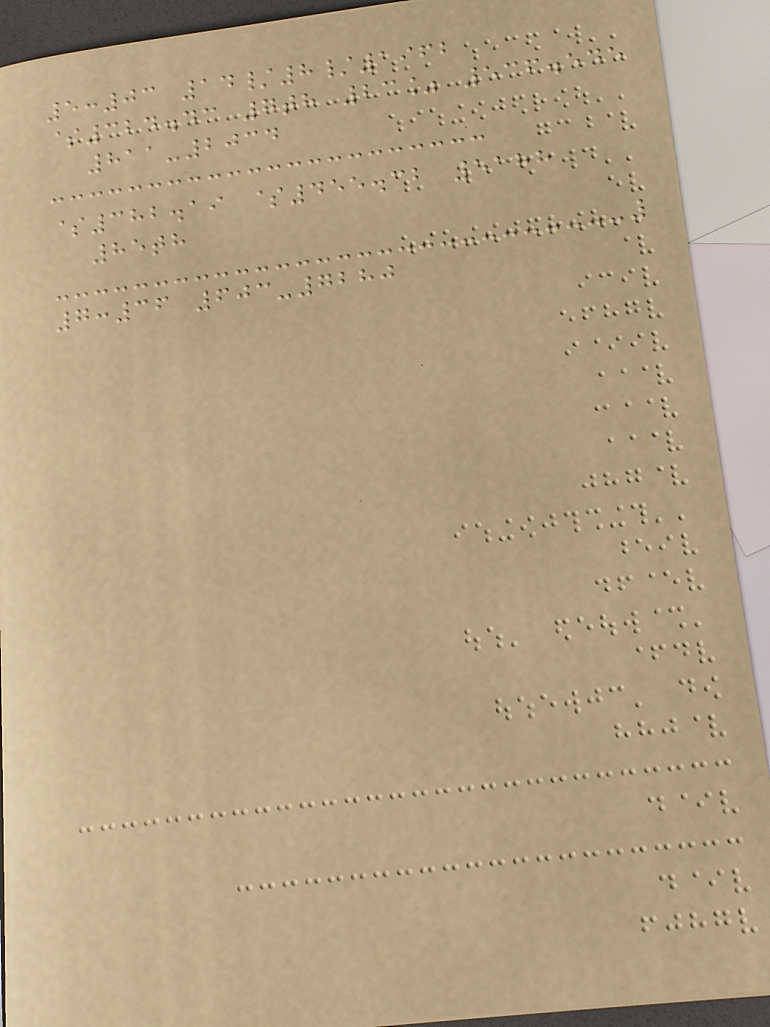5:03 14/8/1962
$324.43 7th 23% 536.545
811-2034
$382.19 $455.32 5188
85th
7:36 603-7280
